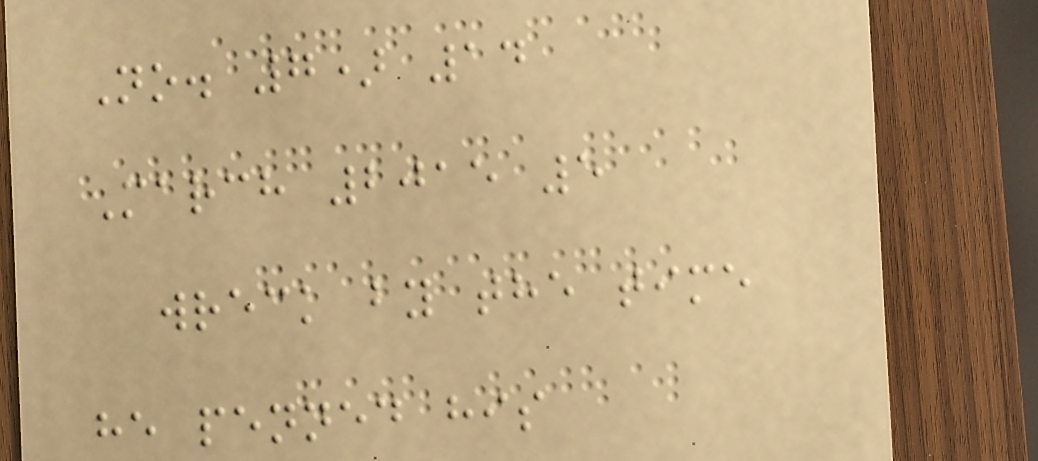No. 7) 14
March 2015 5
wreck by the time
he penned his
